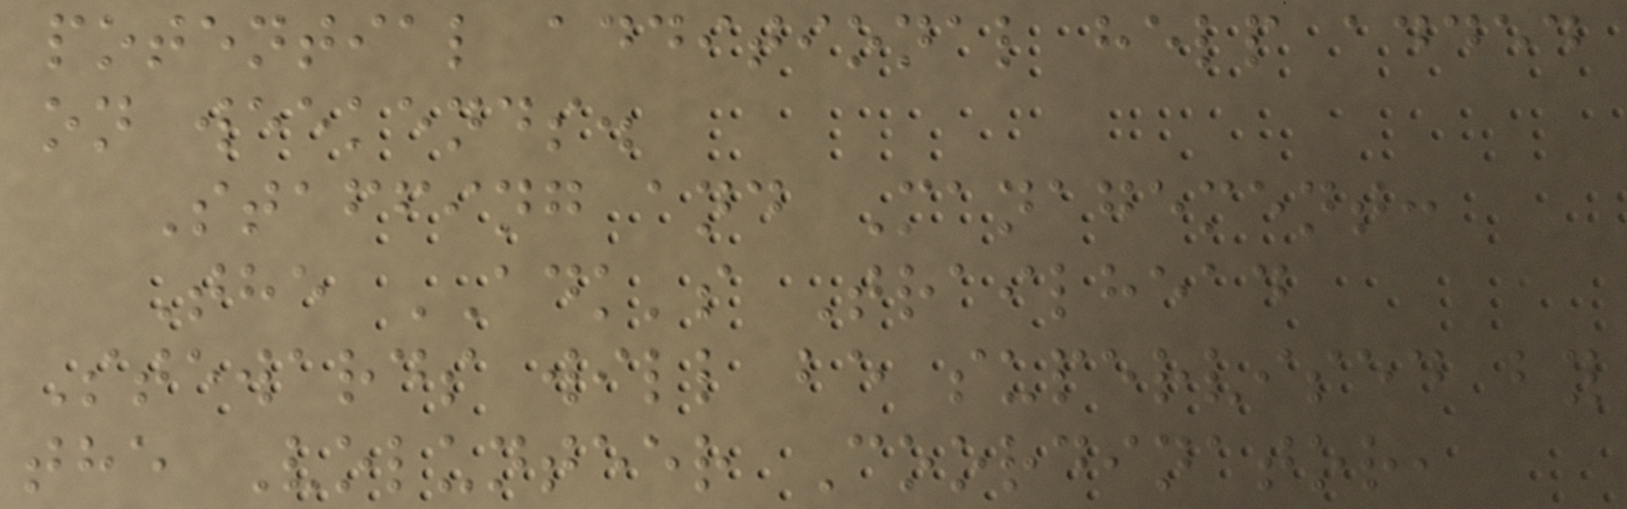potential additional help added
on weekends.
Staffing and Management:
The ADK's Trailhead
Stewards will be supervised by
the Volunteer Coordinator,
